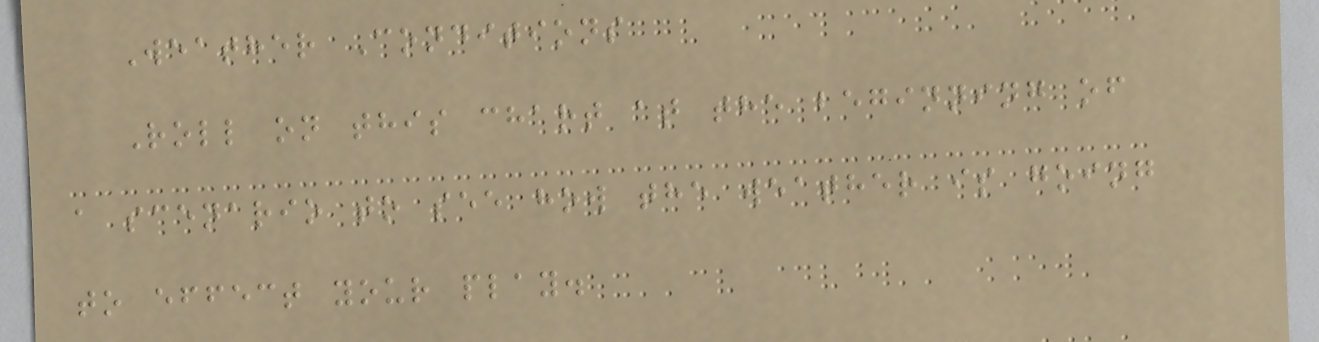Weather Conditions
Roll on this chart at the beginning of
a scenario to see how the weather is going
to effect your play.
